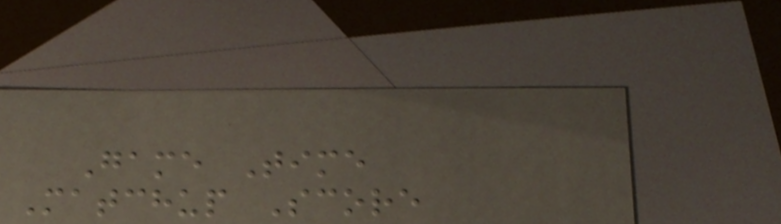Game Time
Matchup Score
